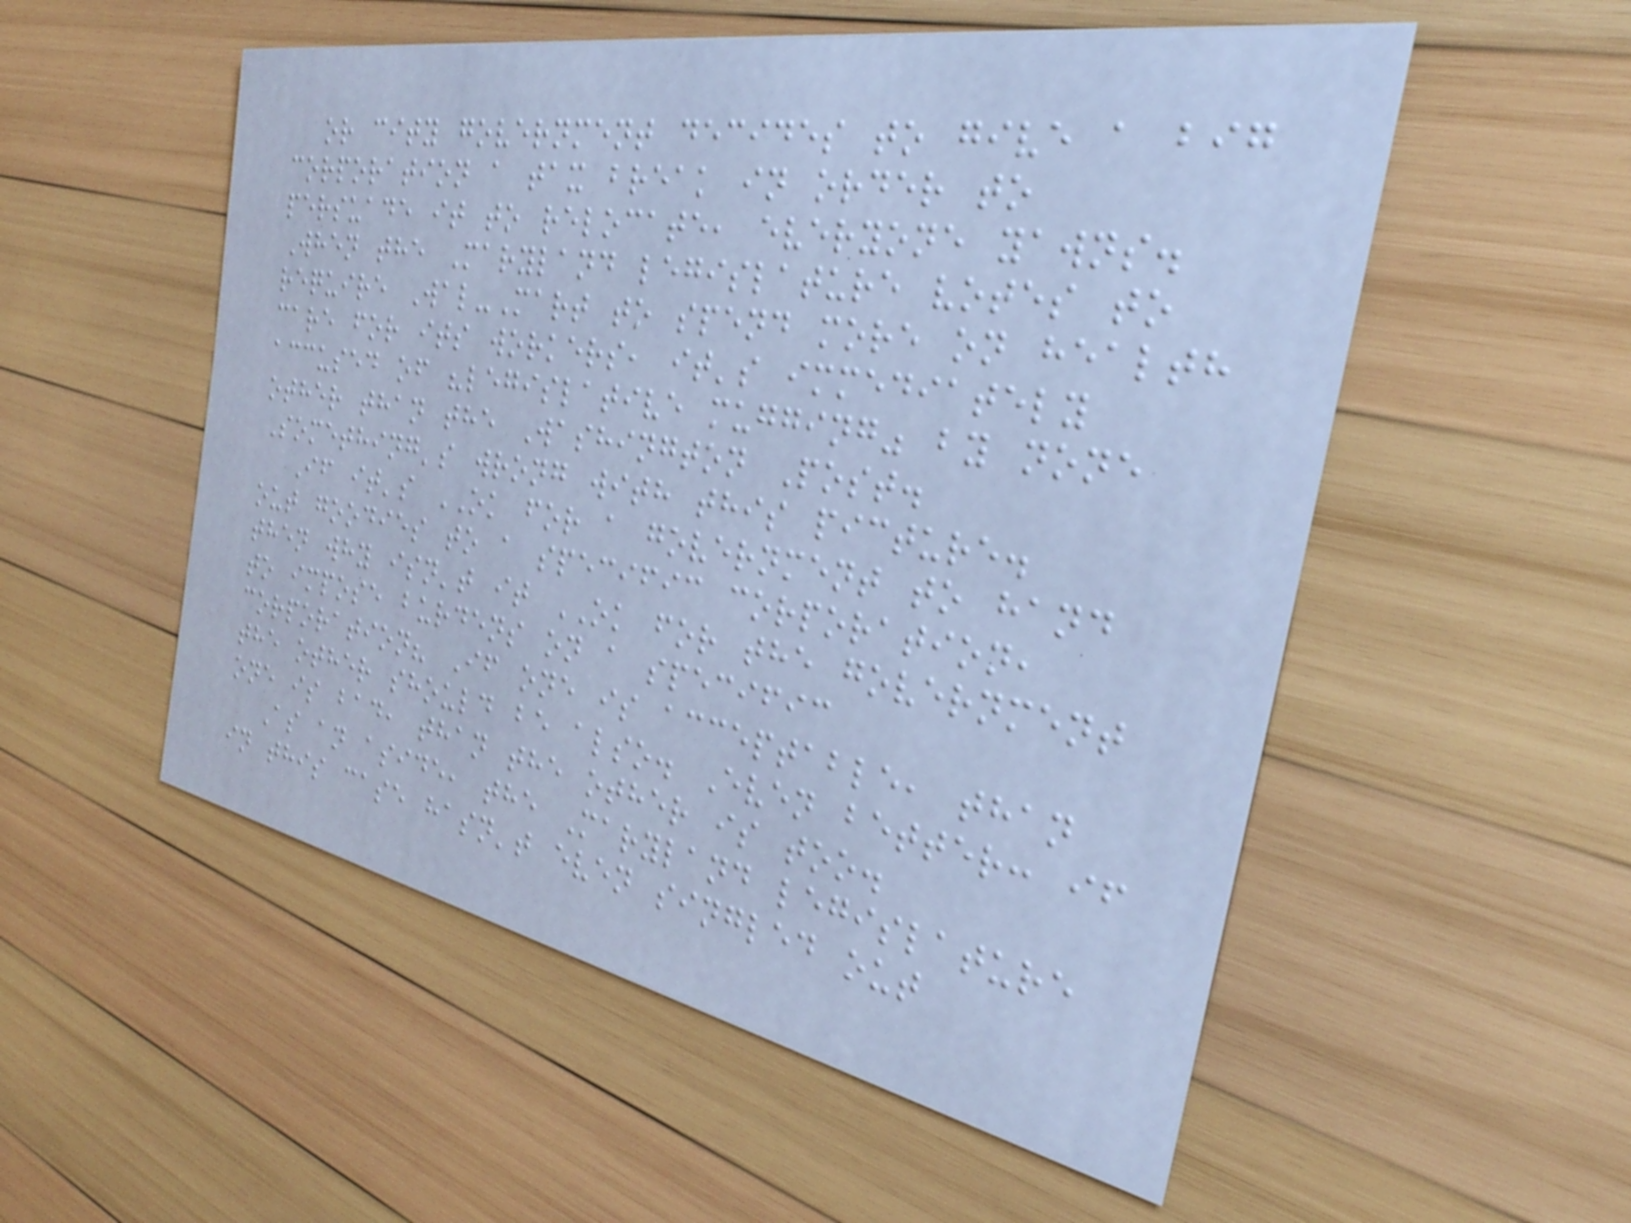or city government decides to give a big
corporation a tax break in order to
persuade it to relocate, everyone yawns.
When the Maryland legislature votes to
require Wal-Mart to spend more on health
care for its workers, it's immediately
accused of "legislative mugging" by none
other than the Washington Post.
Something's wrong with this picture.
If it's OK for a government to hand
out goodies to a specific corporation,
then why isn't it OK for the government
to impose burdens on a specific
corporation? If one is acceptable, than
the other should be also. Even better: if
one is bad, than the other is too.
As an aside, the Maryland legislature
in this case hasn't even singled out
